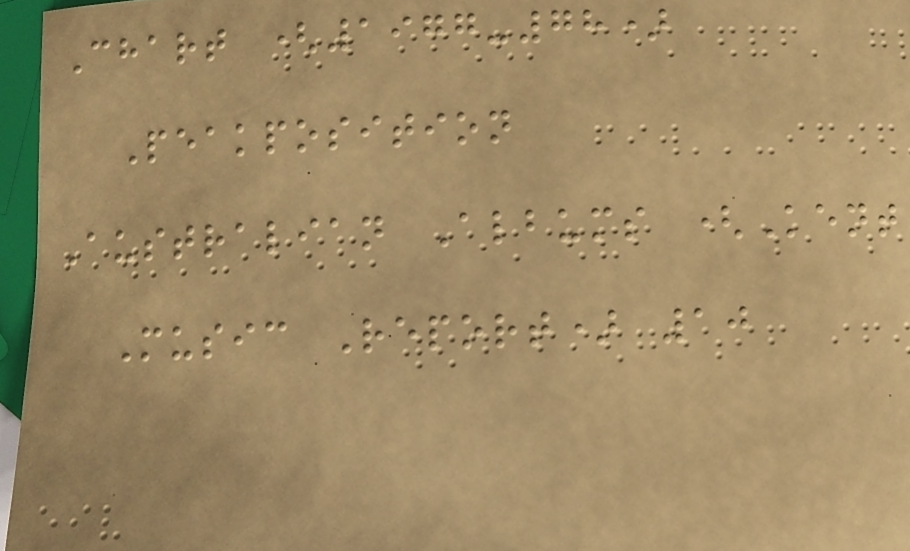Chart (1977-78)
Peakposition
Australian Albums (Kent
Music Report) 10
